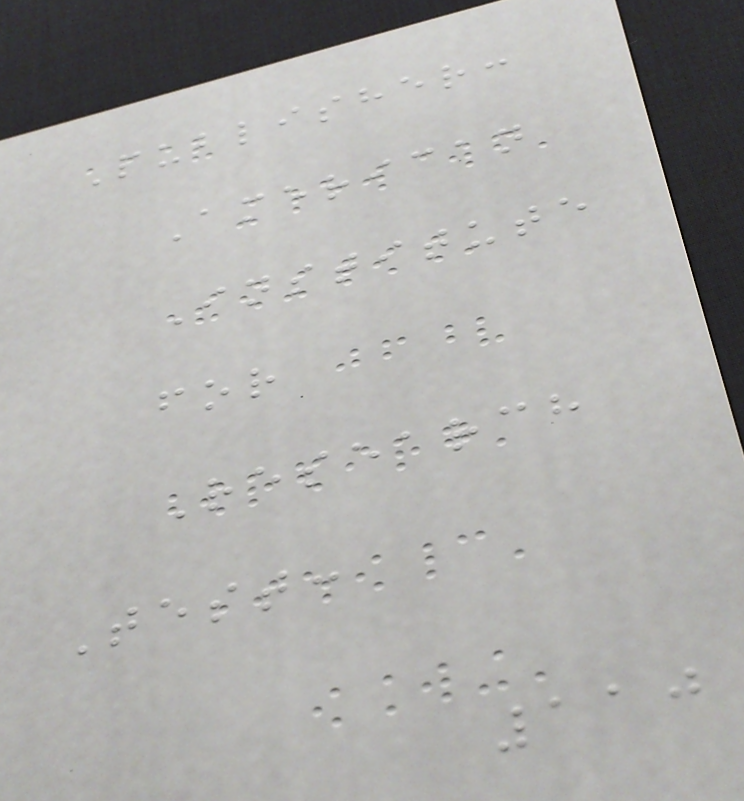Publisher:
American
Institute
for
Research
Test:
110
